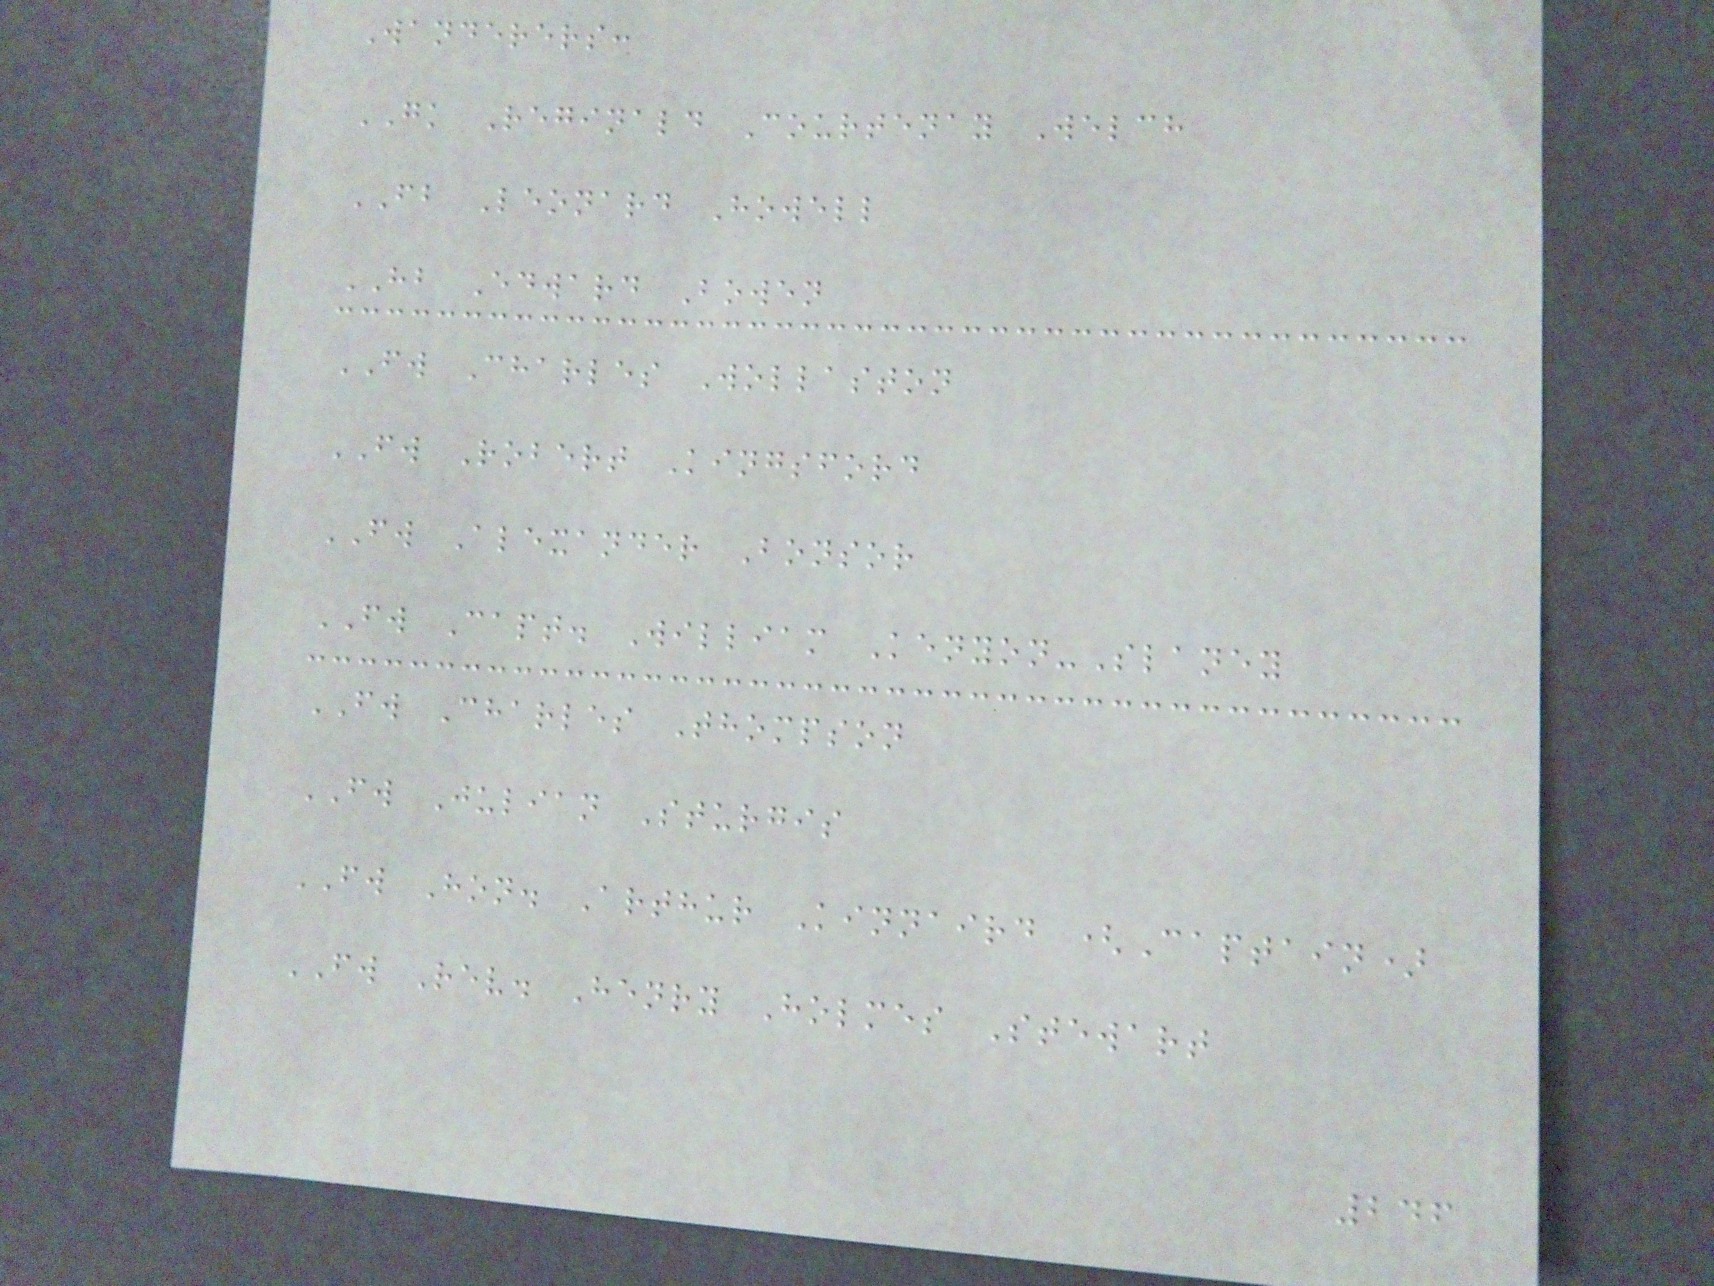Wanderers:
GK Reginald Courtenay Welch
FB Leonard Howell
HB Edward Bowen
FW Charles Wollaston
FW Robert Kingsford
FW Alexander Bonsor
FW Capt. William Kenyon-Slaney
FW Charles Thompson
FW Julian Sturgis
FW Hon. Arthur Kinnaird (Captain)
FW Rev. Henry Holmes Stewart
246
